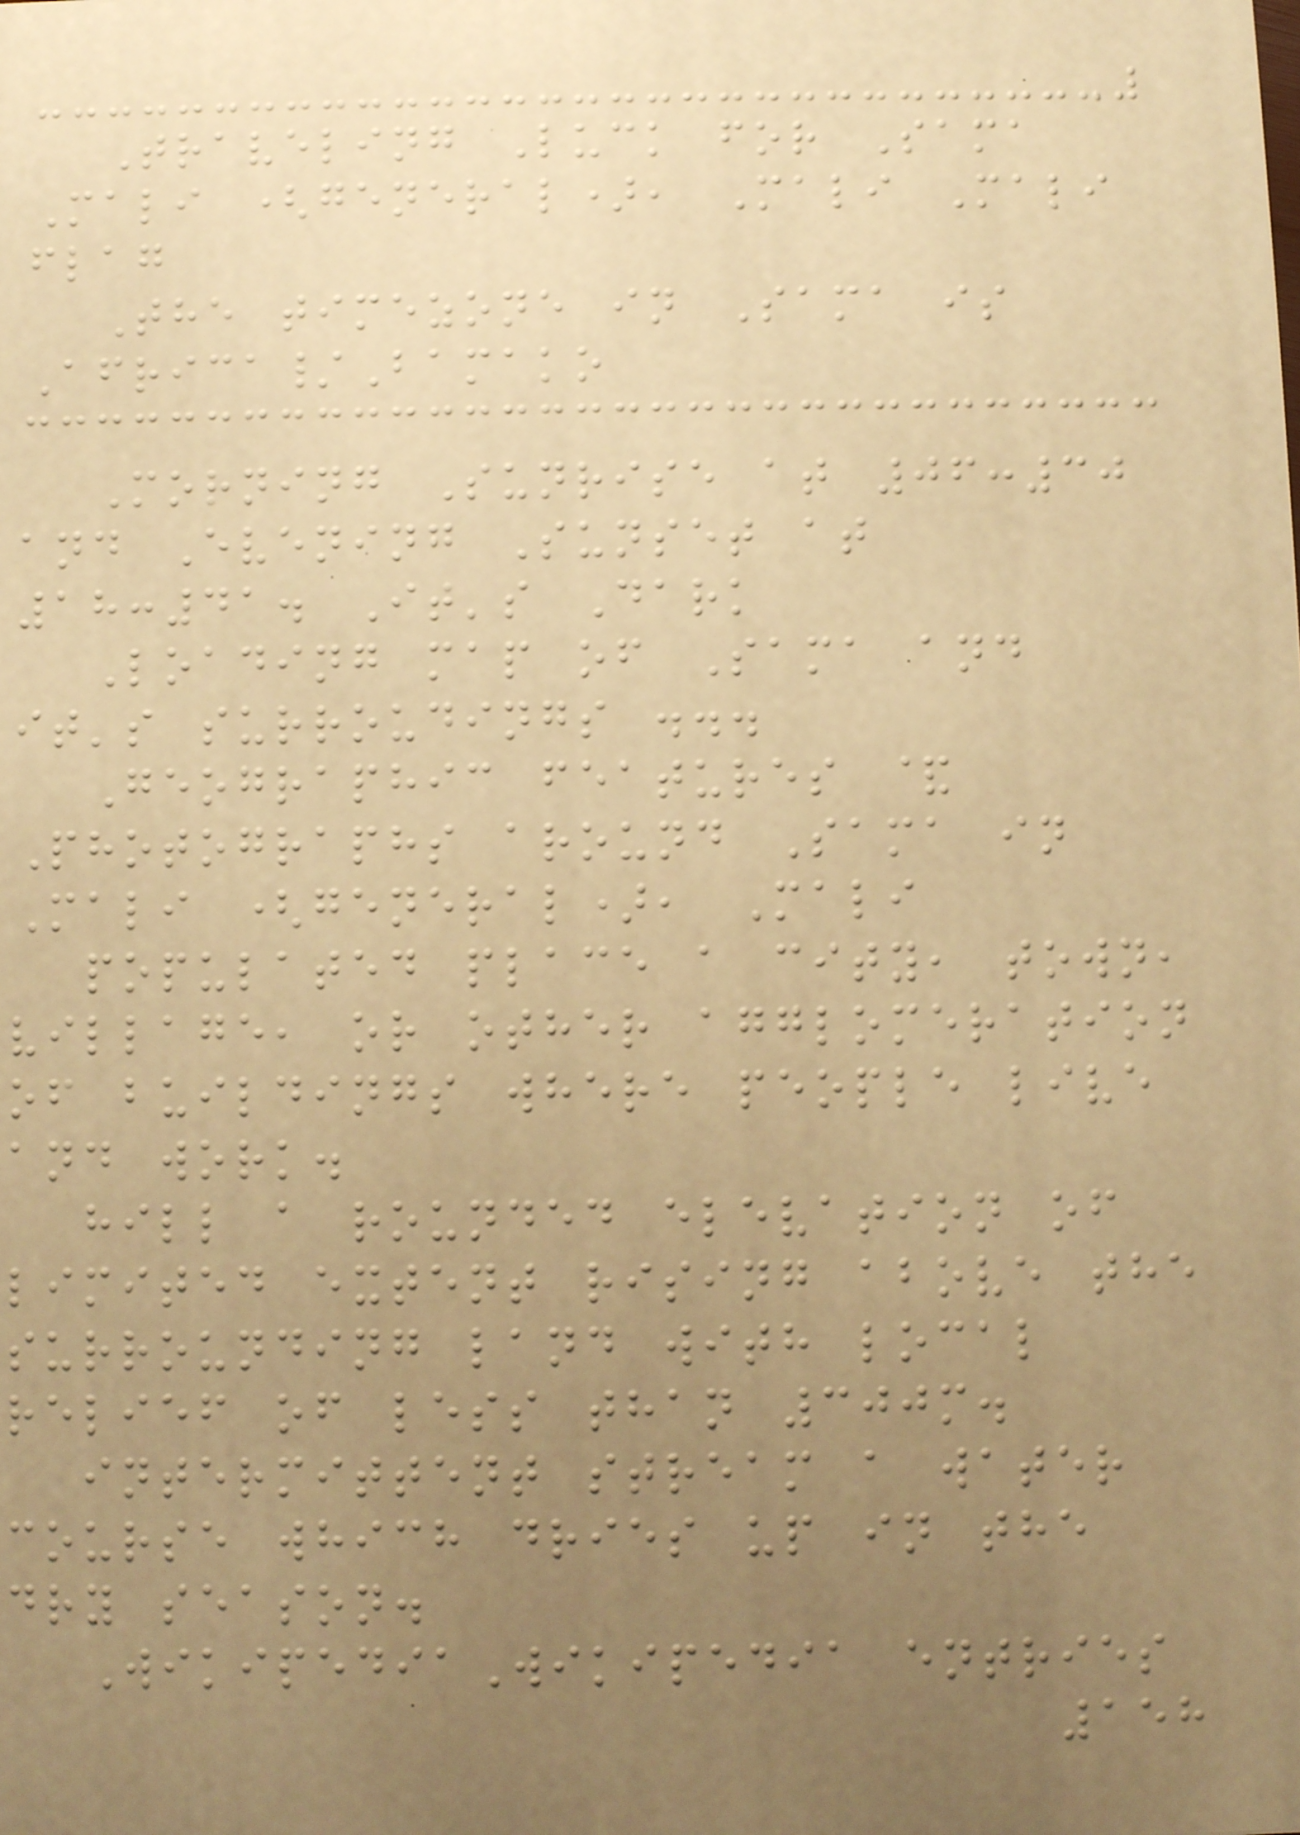Traveling Luck for Sama
Mali (general), Mali Mali
flag
The timezone in Sama is
Africa/Bamako
Morning Sunrise at 06:30
and Evening Sunset at
18:41. It's Dark
Loading map of Sama and
it's surroudings ...
Geographic features &
Photographs around Sama in
Mali (general), Mali
populated place a city, town,
village, or other agglomeration
of buildings where people live
and work.
hill a rounded elevation of
limited extent rising above the
surrounding land with local
relief of less than 300m.
intermittent stream a water
course which dries up in the
dry season.
WikipediaWikipedia entries
158
